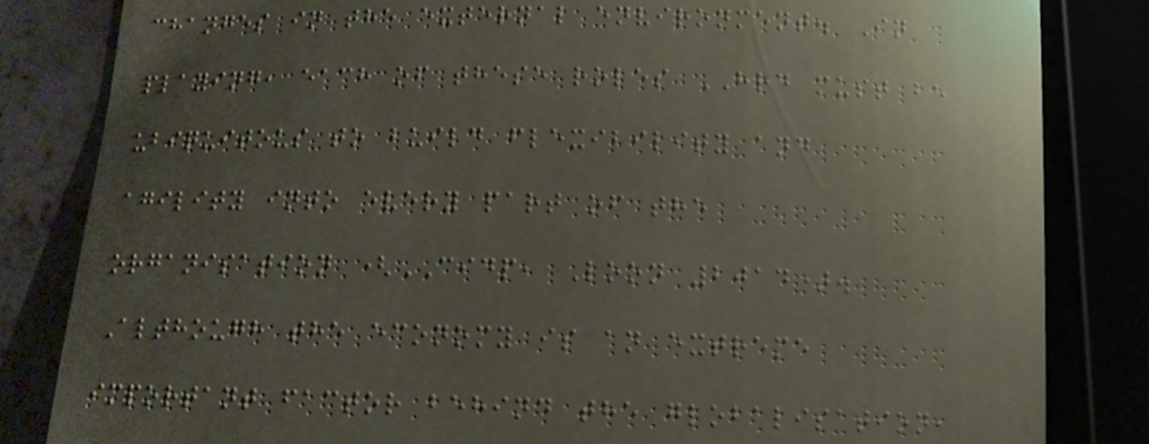changes in the external environment. In
playing, each of these roles HRD must be
ubiquitous to build flexibility and
agility into every part of the
organisation (CIDP, Loon 2014).
Although the economy is an extreme
important factor behind the globalisation,
